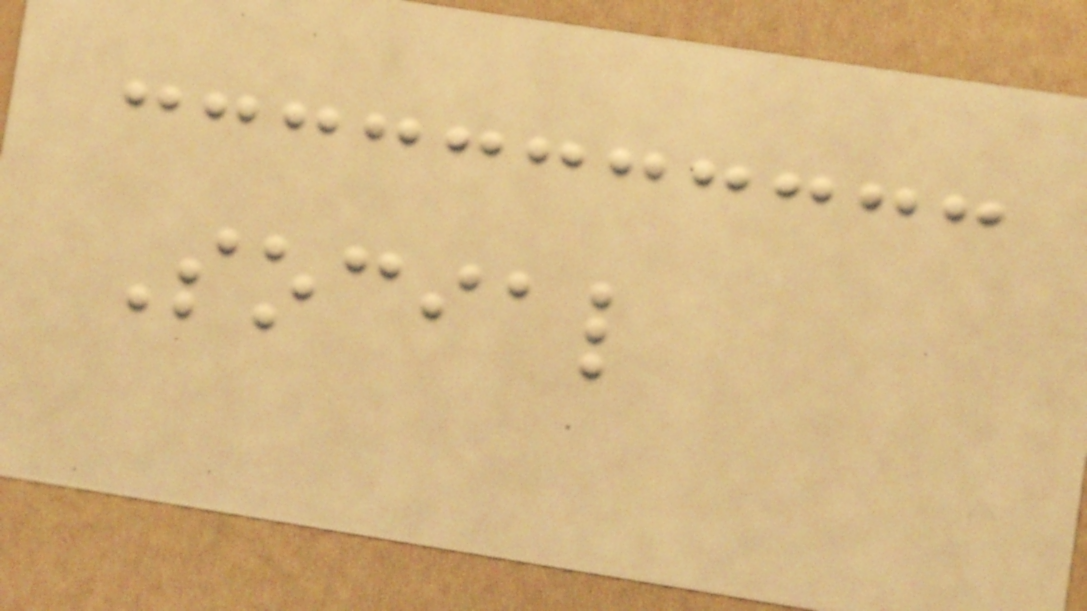Social
